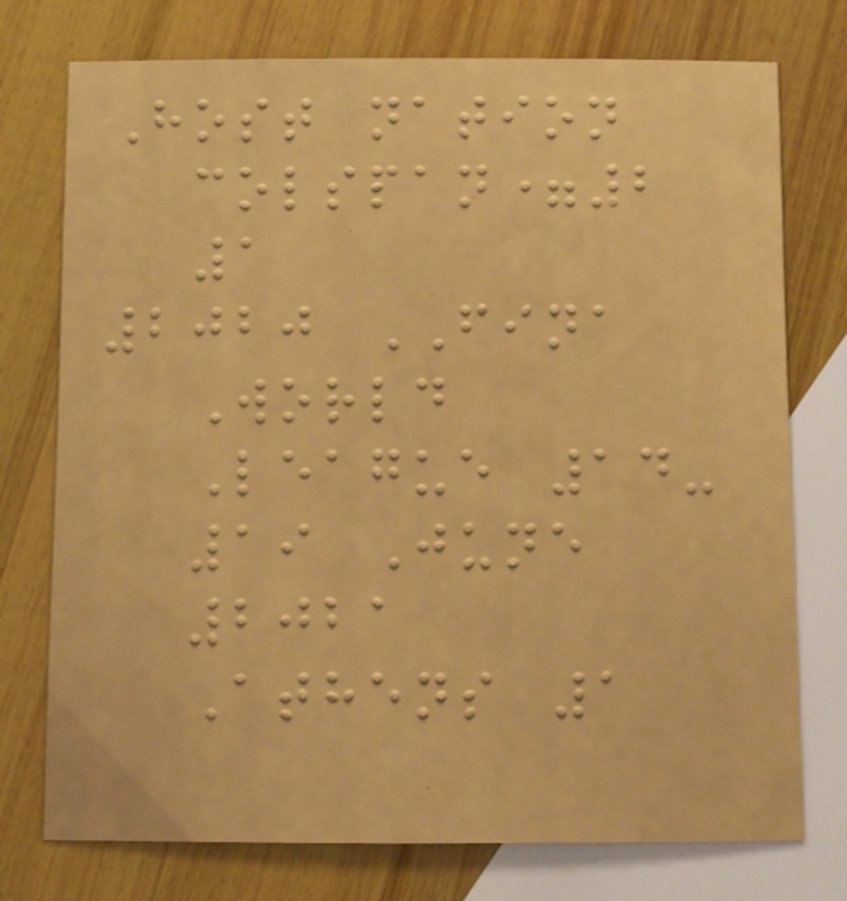Host nation
colspan=2
1
2020 FINA
World
League 14-
19 June
2021
Athens 1
